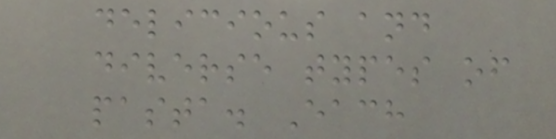delicious and
diverse types of
pasta. Each
